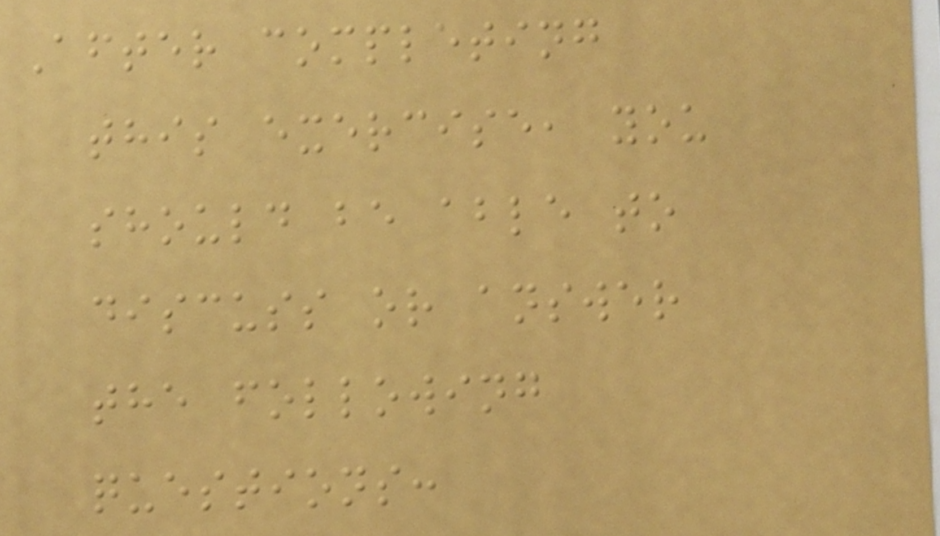After completing
this exercise, you
should be able to
discuss or answer
the following
questions:
